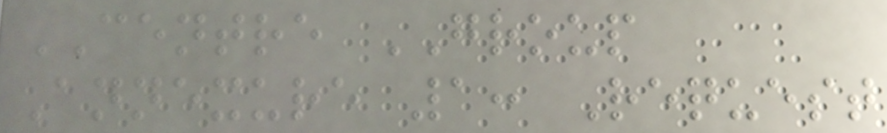CENTRE GROUP
Annexure 1: Request
